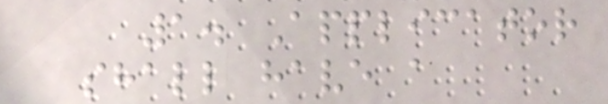1. Applicator
shall have a
